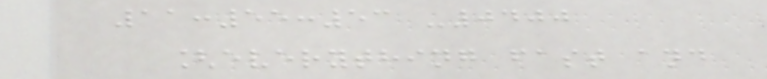11:55:53 -0400
[everything fast and
